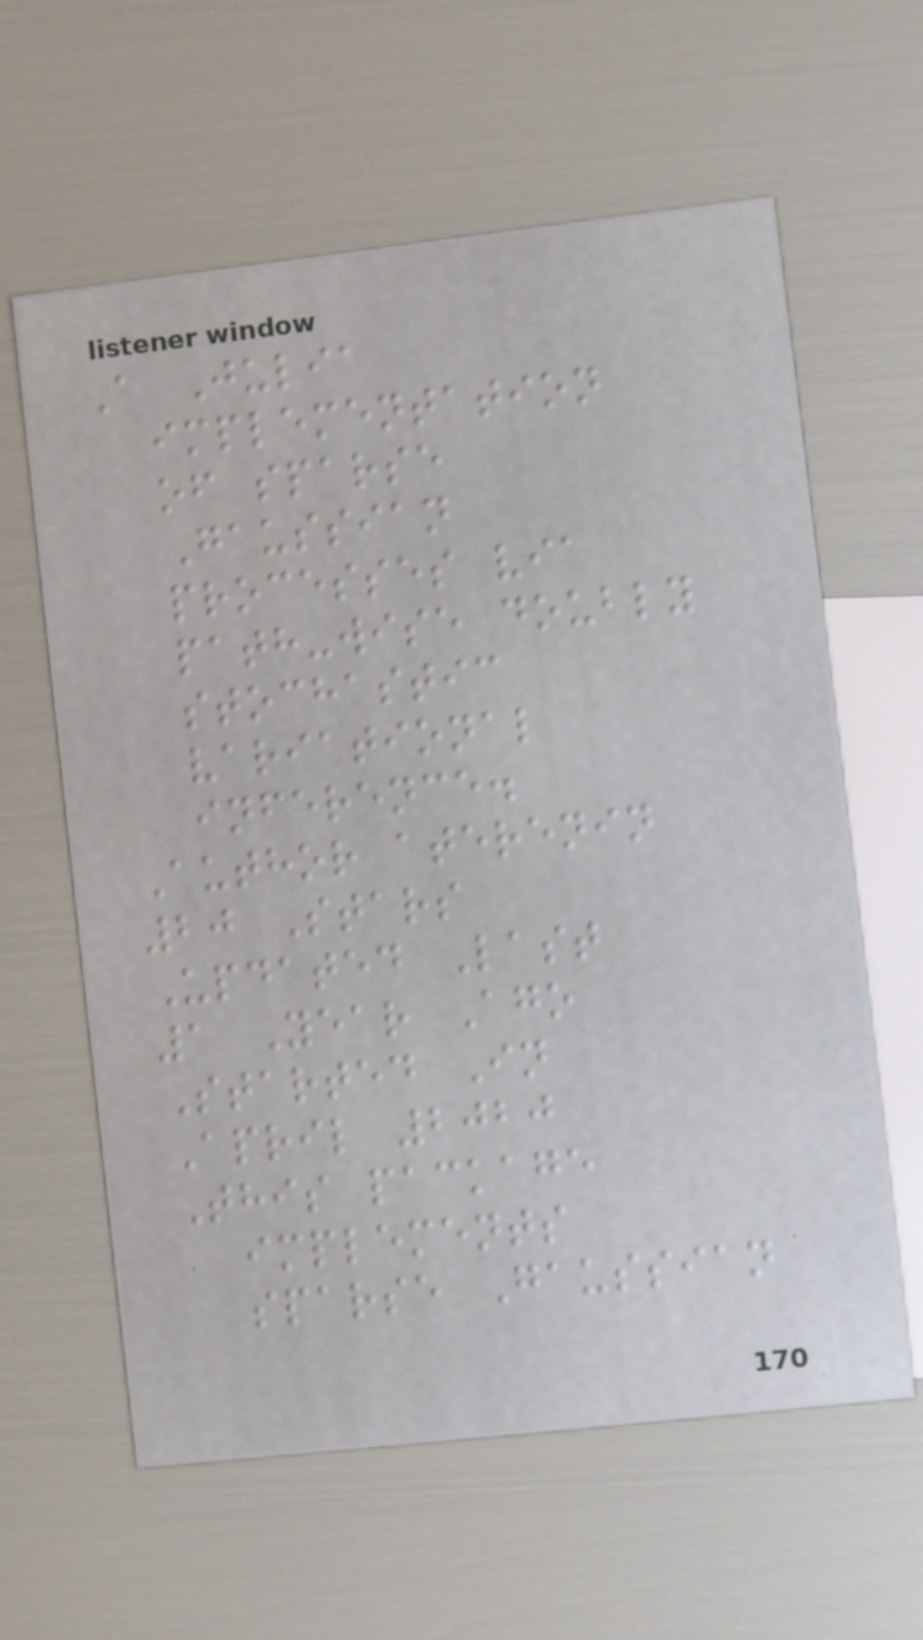A Julia
implementation
of sparse
Gaussian
processes via
path-wise doubly
stochastic
variational
inference.
Author aterenin
20 Stars
Updated Last
1 Year Ago
Started In
April 2020
This package
implements
sparse Gaussian
